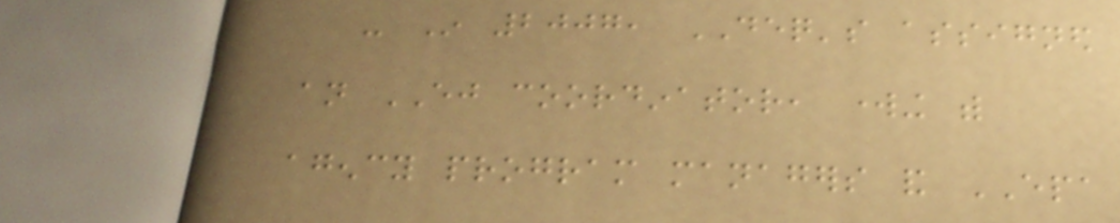- In 2007, DEQ's assigned
an EJ coordinator, working with
agency program managers and EPA
